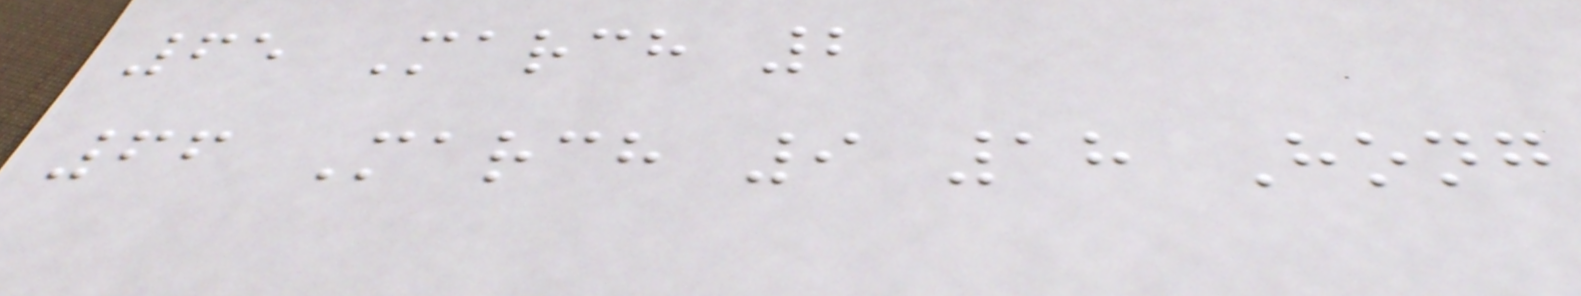65 March 2
66 March 9 18 Hong
